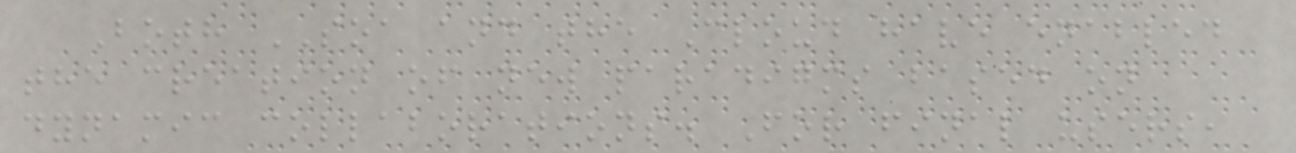Both SOA and the Cloud have enabled
the creation of new paradigms based on
dynamic collaborations. For final users,
